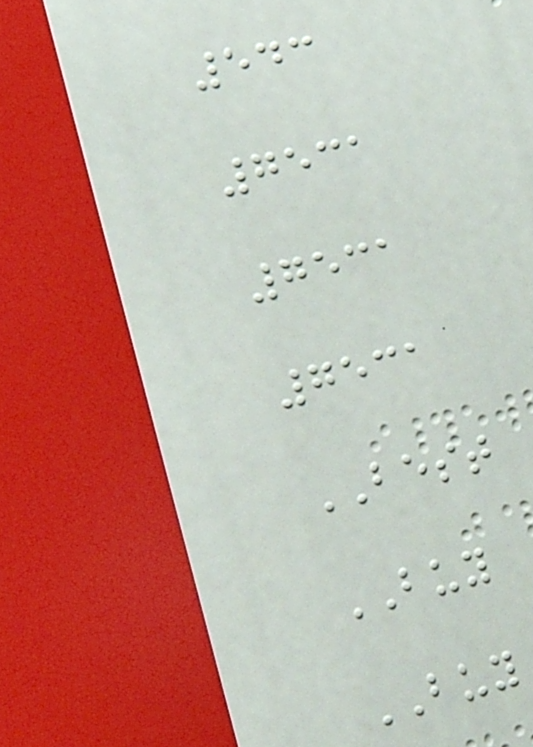543
7531
7531
7531
BEST
BUY
BUY
